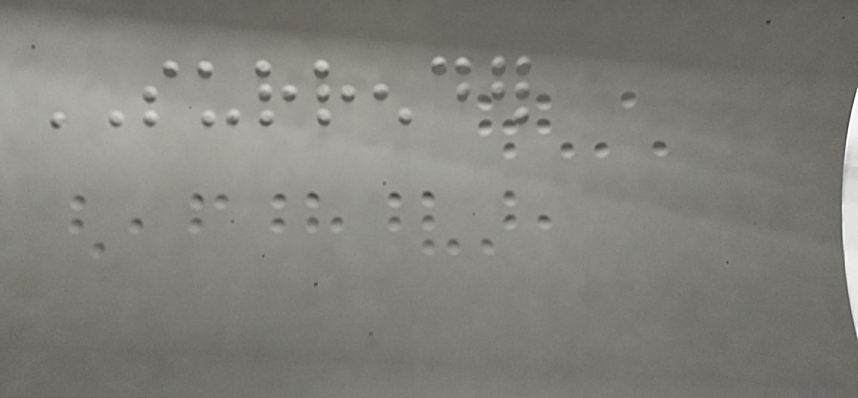SURRENDER
